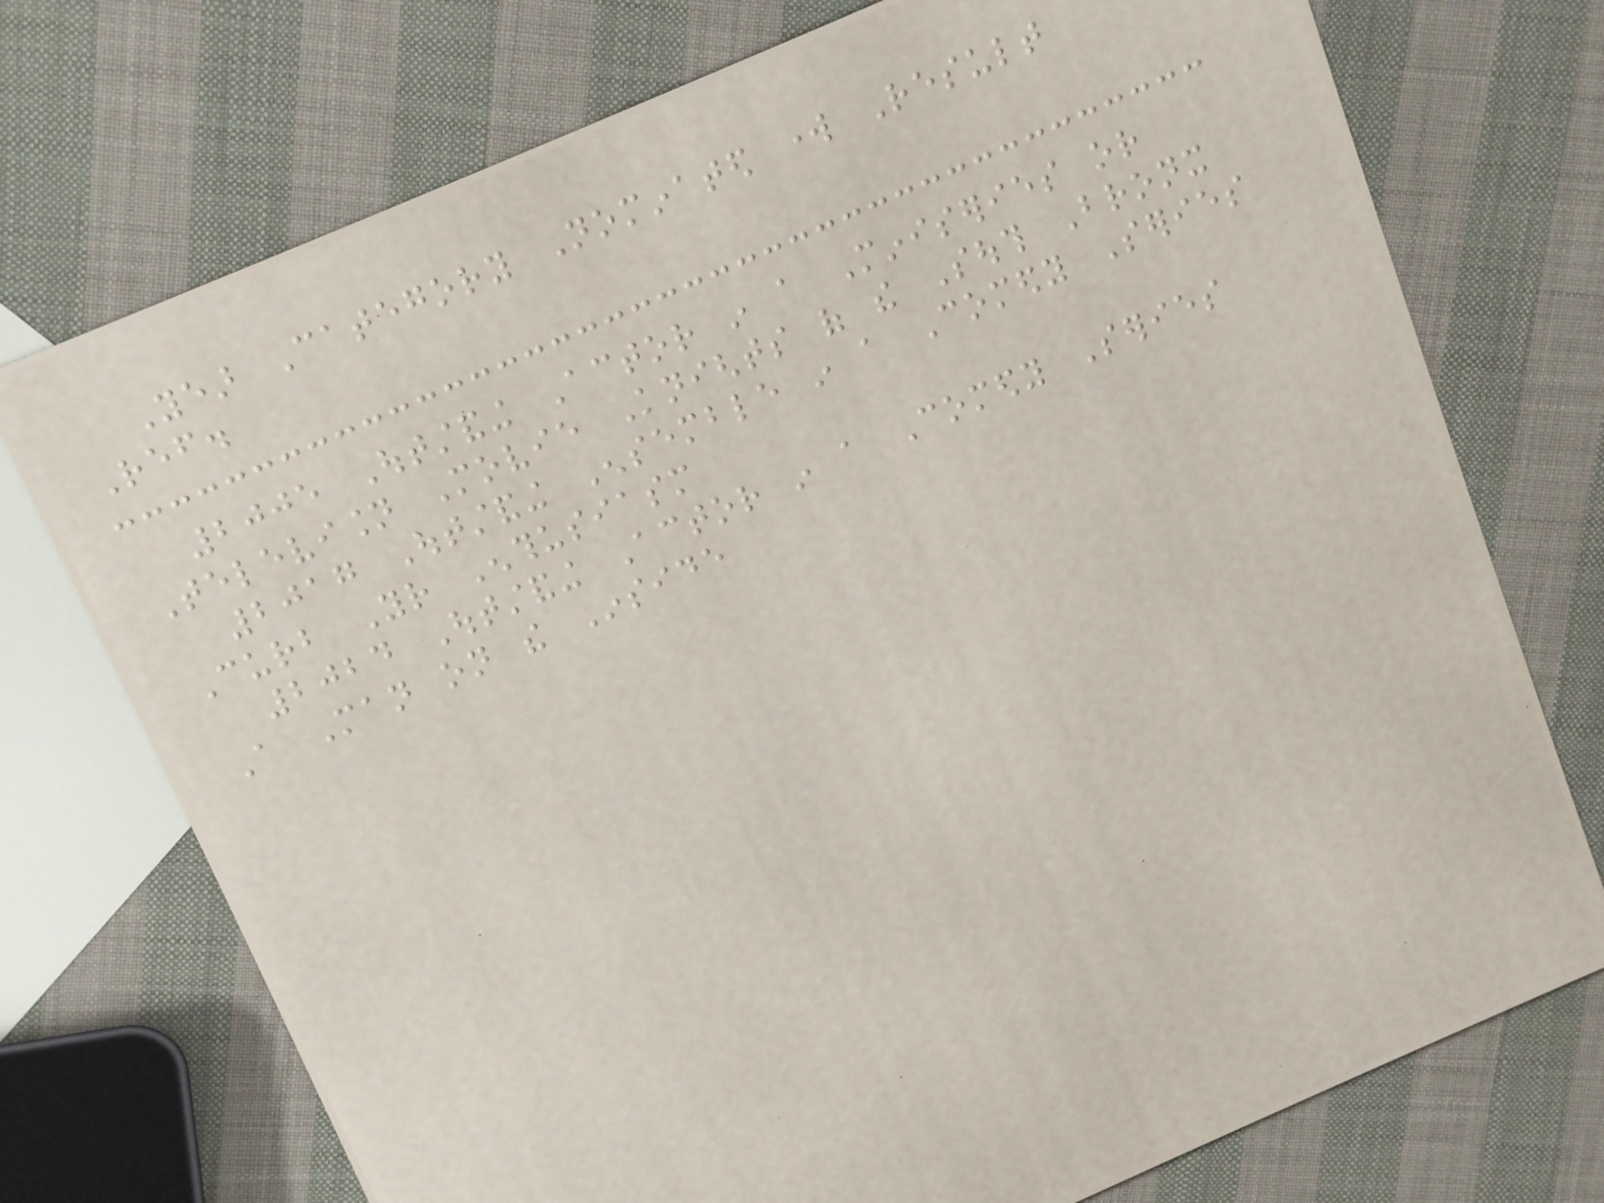Year Category Nominated work Result
Ref.
2005 Outstanding Actor in a Miniseries or
Television Movie Knights of the South Bronx
2017 Outstanding Ensemble in a Comedy Series
Curb Your Enthusiasm
2024 Outstanding Actor in a Comedy Series
A Man on the Inside
